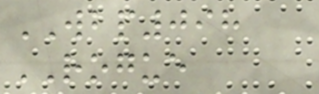WBP098
ROGUE
